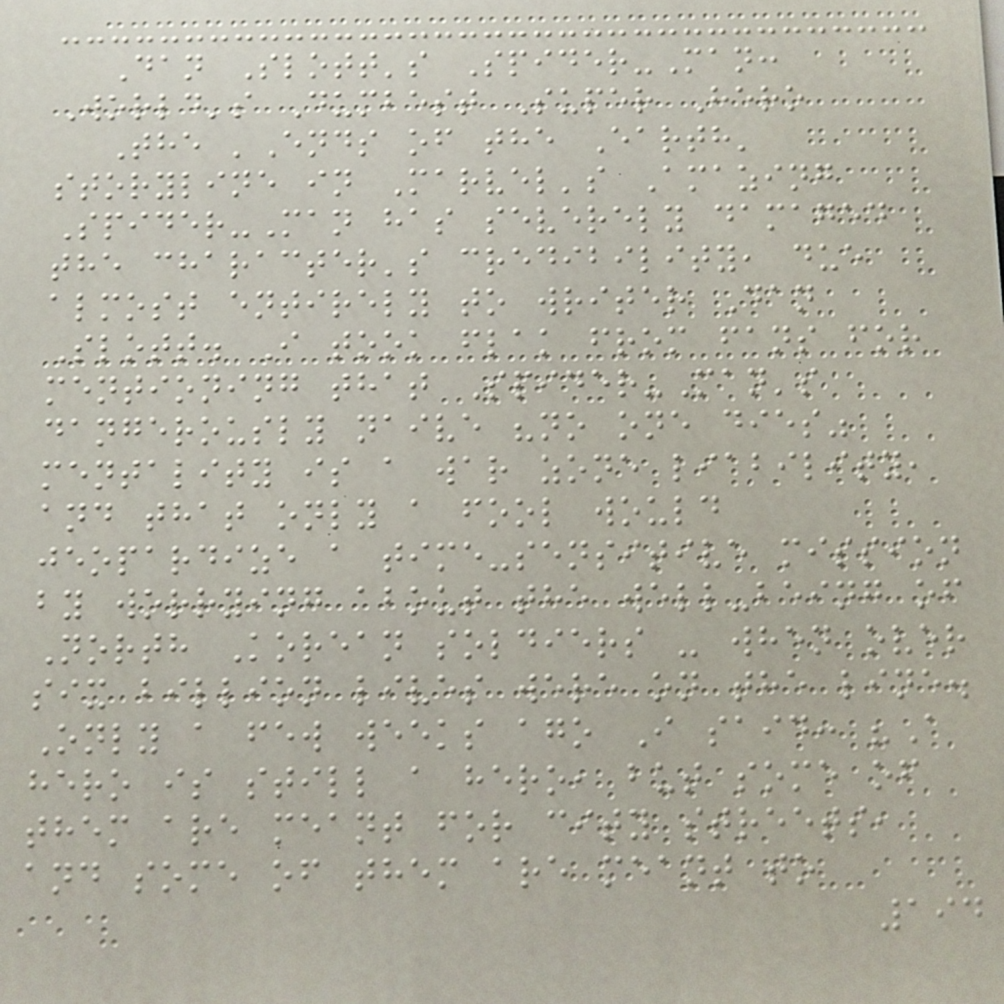Dan Slott's Spider-Man:
World's Dumbest Super Hero
The 'Ends of the Earth'
storyline in Marvel's Amazing
Spider-Man has severely damaged
the character's credibility, due
almost entirely to writer Dan
Slott. I took flak from fans for
mentioning that Spider-Man's
dangerously naive "no one dies"
mentality is a war zone liability,
and that only a fool would
jeopardize a time-sensitive mission
by worrying about the well-being of
North Korean soldiers - when over
six billion lives were on the line.
Only a few weeks ago I said: "A
hero is still a hero, but some of
them are meant for city streets,
and some of them are meant to
194
